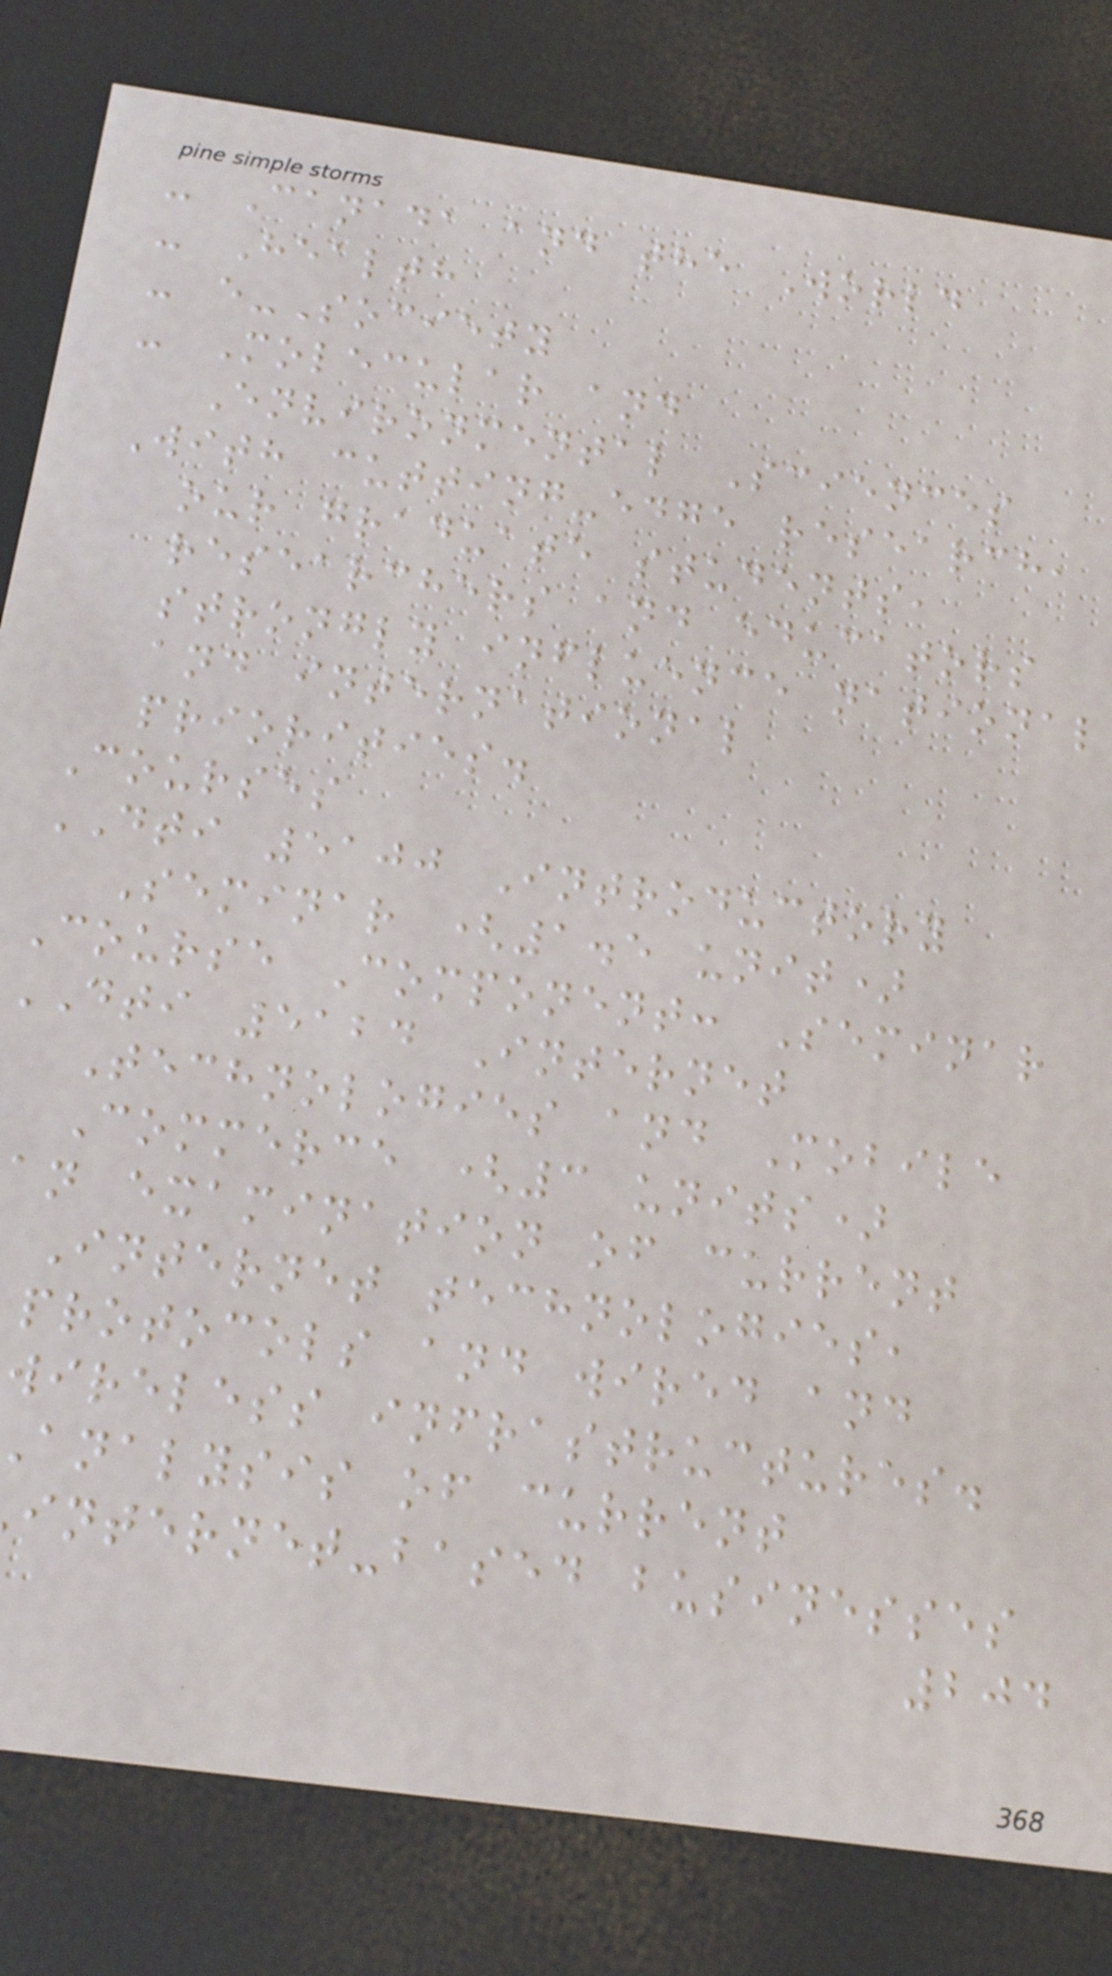- Canada and the World
- Health
- e-Society
- Molecular and
Environmental Sciences
With cutting-edge research,
our graduate students,
researchers and educators
strongly influence national
and international
priorities.
Courses
DTI 5100 Introductory
Seminar (1.5 unit)
Course Component: Seminar
DTI 5124 Internet
Technologies and Mobile
Commerce (3 units)
an examination of current
Internet technologies,
protocols and wired and
wireless infrastructures.
analysis of current
internet-based businesses
204
